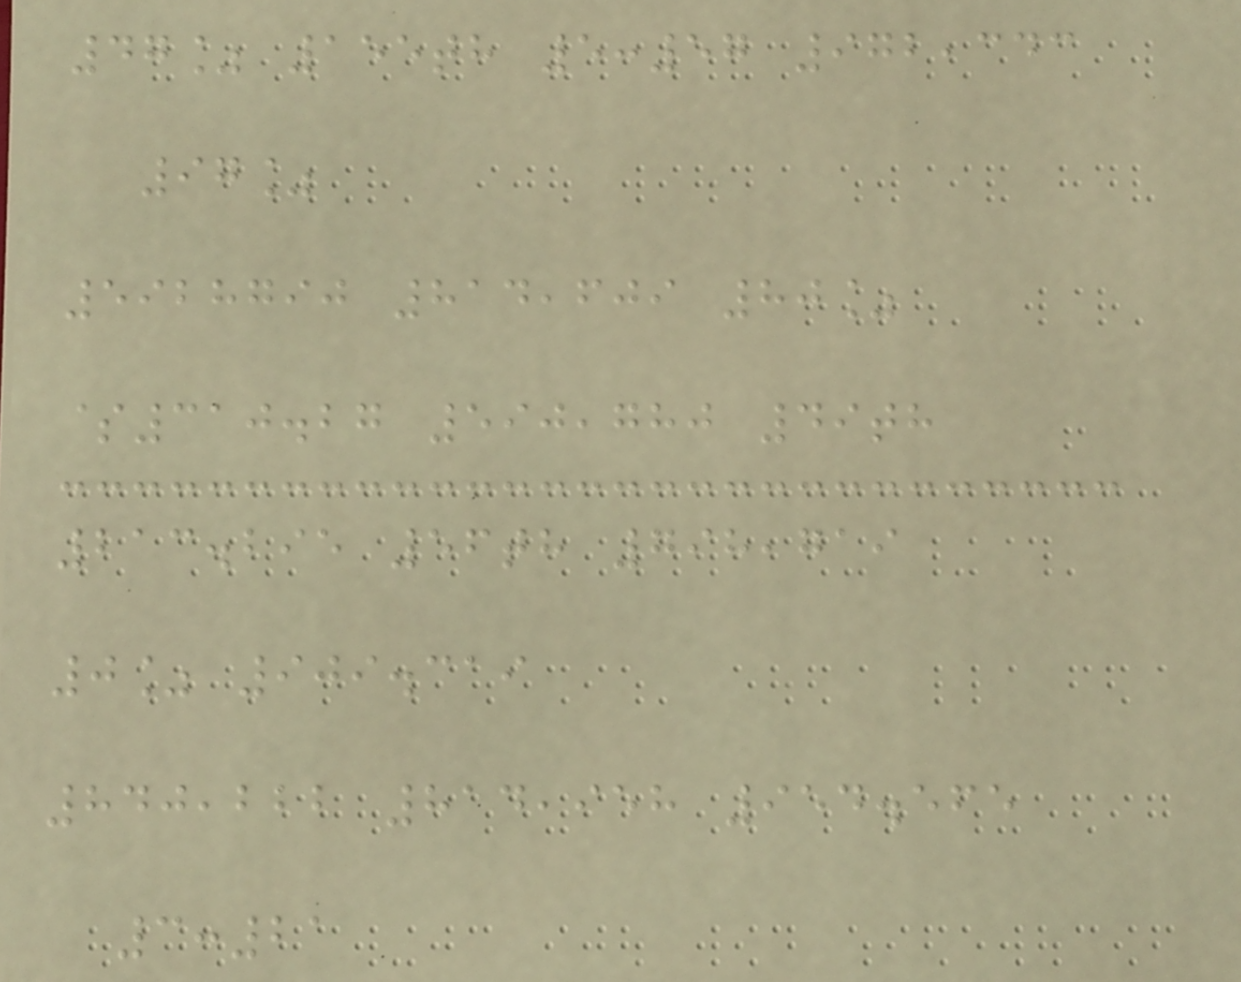47% 155th 5:57 972,343
97%
5928790 814,609 80%
$310.27 590,780 49th
213.295 56th 798,719
0% 909.319
840,222 814,958 954.565
3:21
